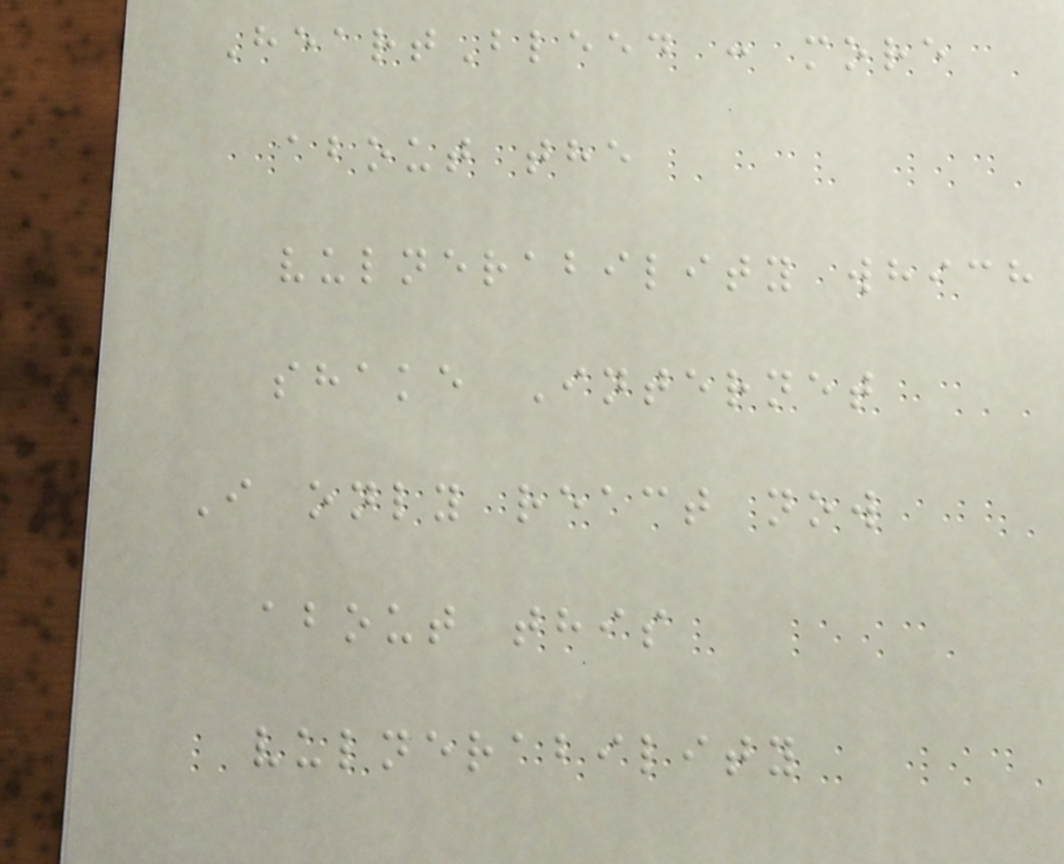HeartBleed : more
about the
vulnerability which
shake Internet
I only react now
about this
vulnerability
